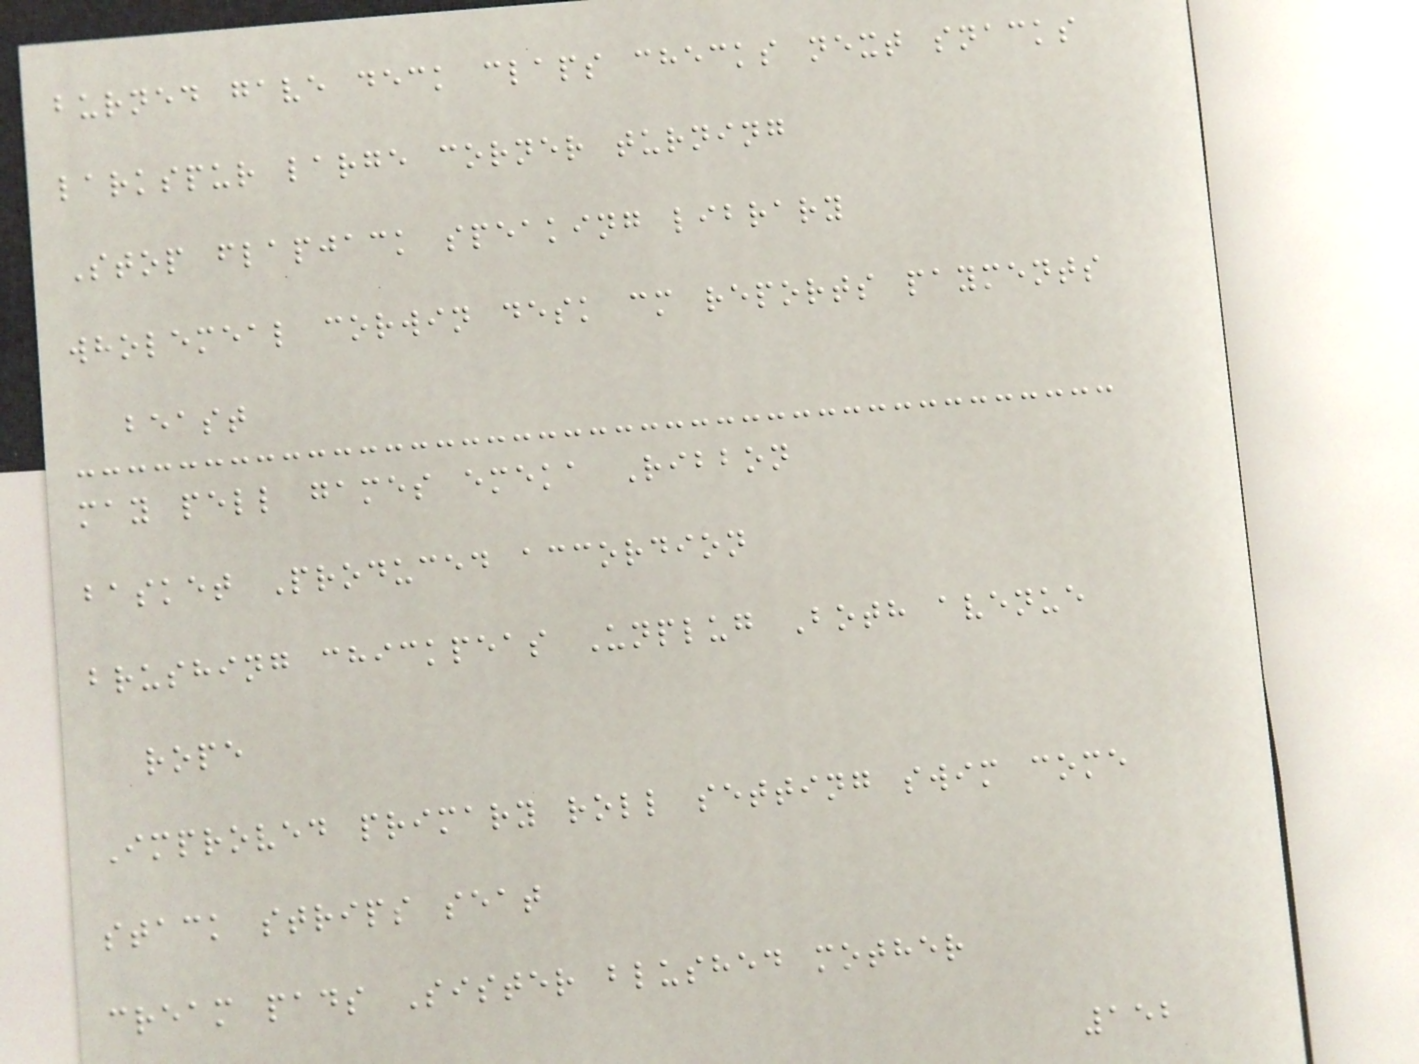burned gave deck claps checks next snacks
larkspur large corner turning
Stop flapjack speaking library
wholemeal corwin desk cm reports payments
beast
may pell games emeka Ribbon
basket Produced accordion
brushing chickpeas Unplug Both avenue
rope
Improved primary roll setting swim come
stack strips seat
cream pads Sister blushed mother
152
